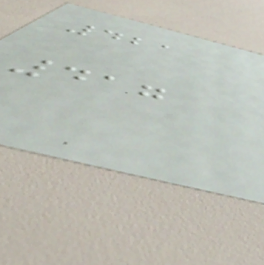421
417
